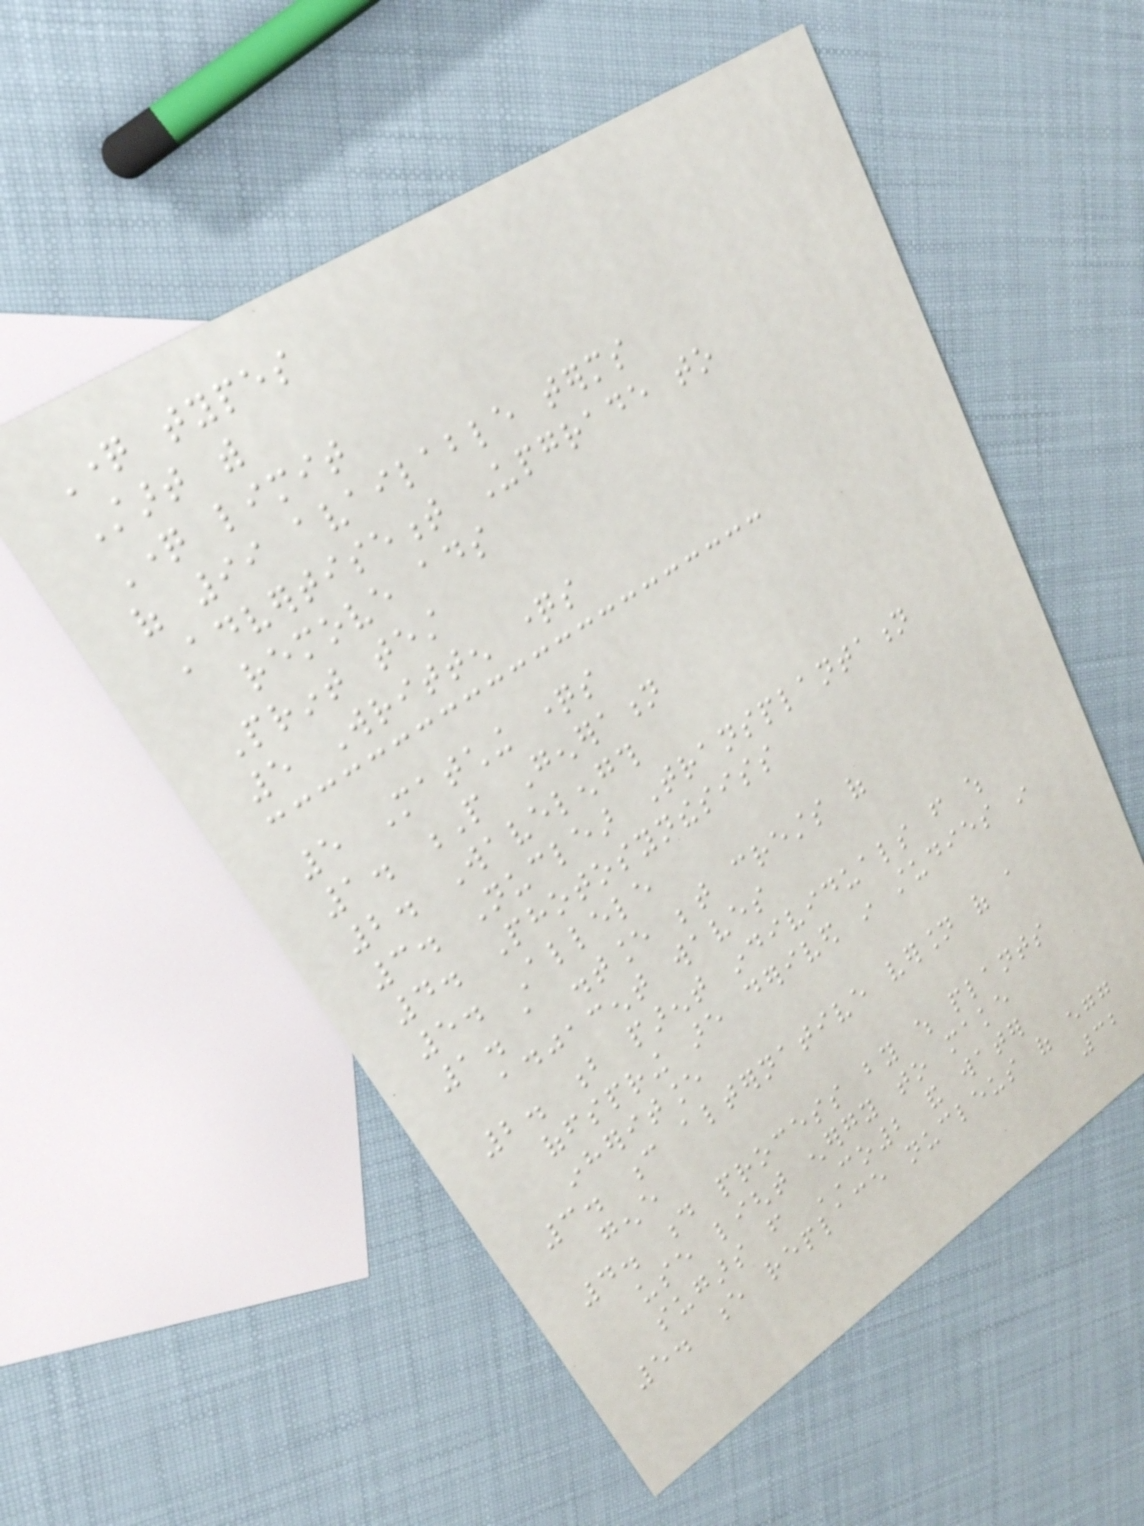Question types
Start with
Question limit
of 99 available terms
Advertisement Upgrade to
remove ads
Print test
5 Written questions
5 Matching questions
1. P Generation
2. Wavelength
3. Nuclear Transplantation
4. Photosynthesiss
5. Allele
1. a distance between crests of
adjacent waves
2. b parent individuals from which
offspring are derived in studies in
inheritance
3. c alternative version of a
gene
4. d process by which plants
use light energy to make
sugars from CO2 and water
5. e replace nucleus of egg
32
